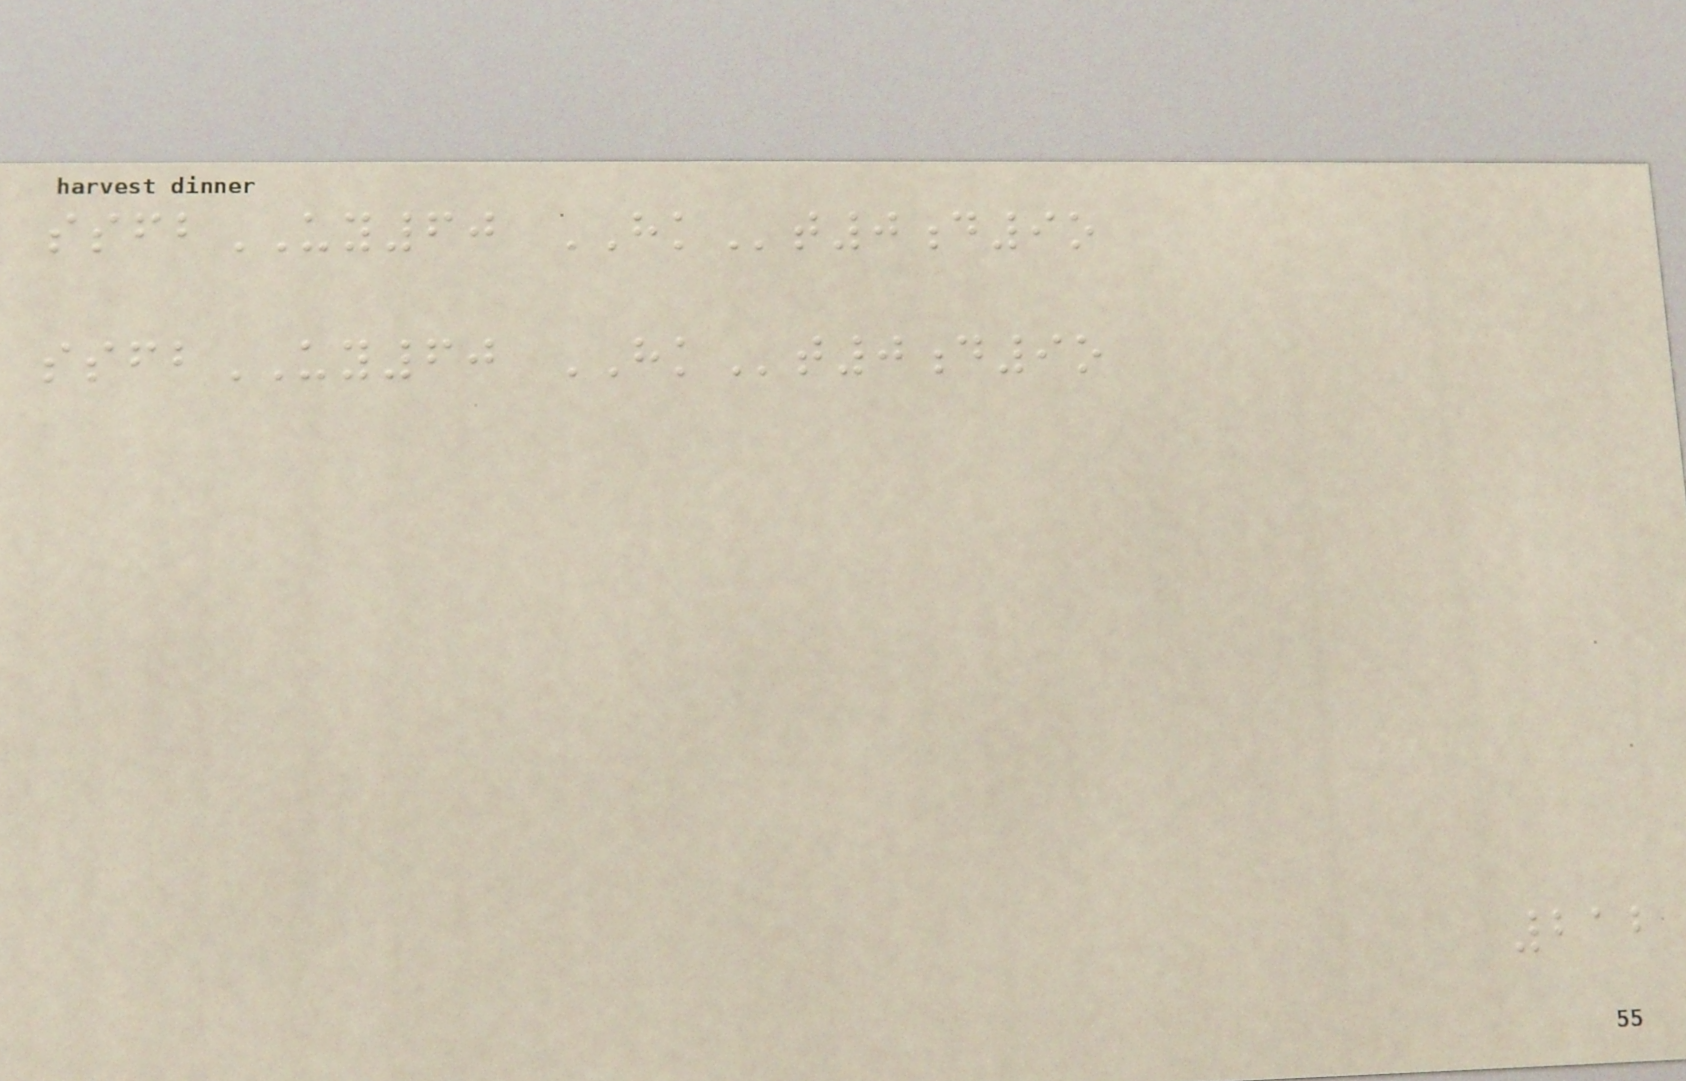ssfbUY60 HKt0d9o
ssfbUY60 HKt0d9o
212
